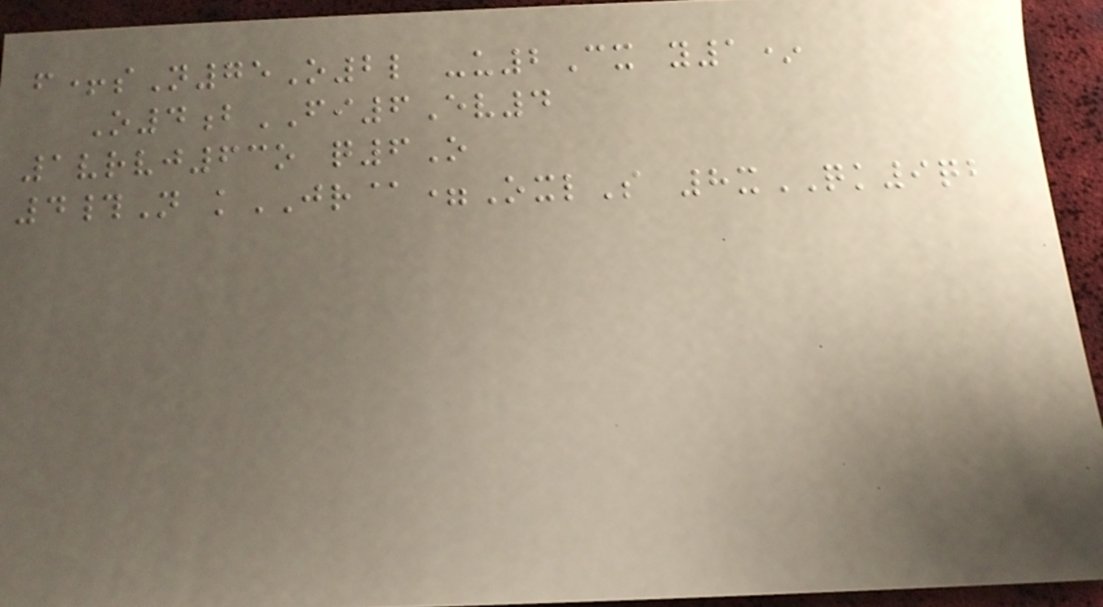f+sN75O2l -u2Cx y1*
O4bFI6Ev4
1vrvj63o q6O
4#N kJR@=OxlS 8xQK9qb
